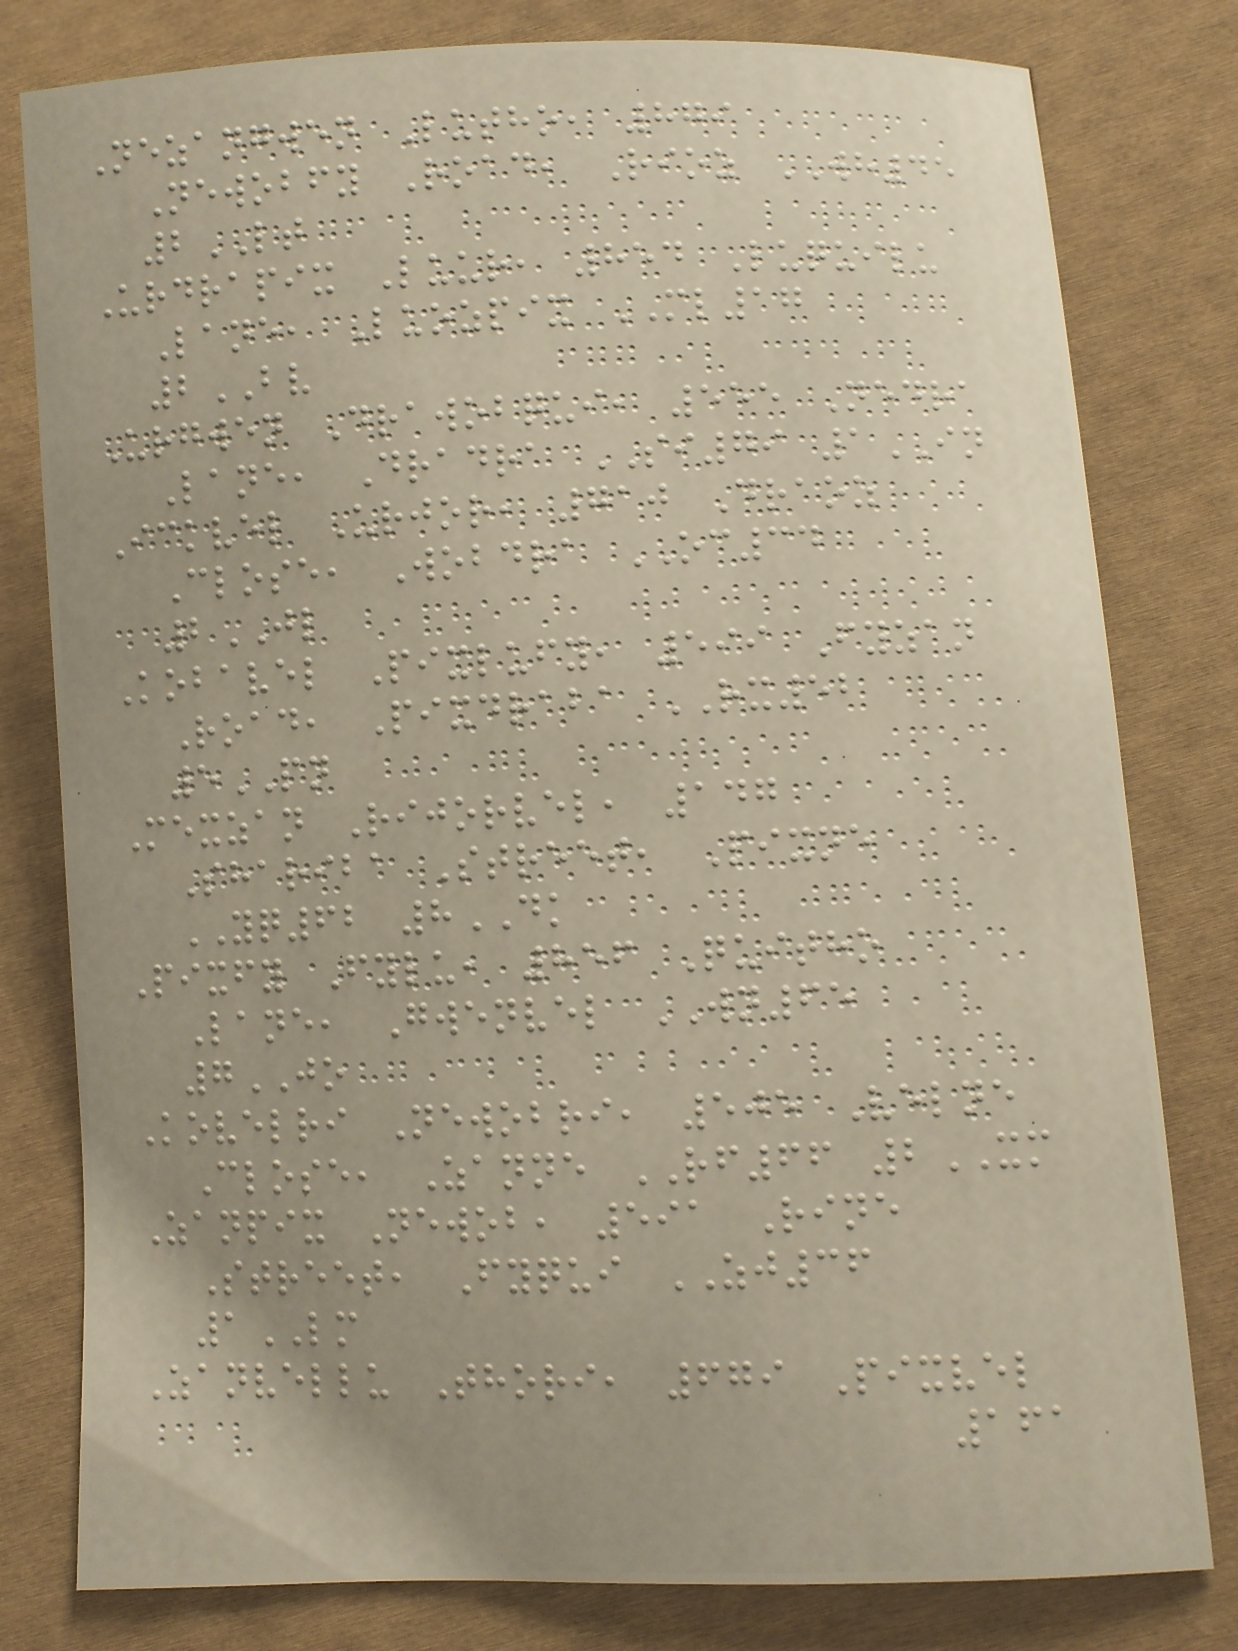Nezangwen Lutho, 879
Newobfy Road, Rioz WH45
2LT
Urdrapix Luur, 854 Luquilu
Lane, Luozpix ML17
2BV
Urgwen Drawobqui, 555 Nedra
Lane, Dradra SI79 1IN
Ickvel Urjor, 710 Draoz
Close, Wobdra OC34
2JL
Kobavel Pixlufy, 599 Fyzan
Road, Pixdraba RX52
5PN
Mexzan Rijorvel, 147
Shariba Street, Pixne
YQ62 8DK
Pixfy Fylu, 856 Quitho
Lane, Gwenvel WN65
7JO
Kovelri Newobri, 505 Velne
Close, Zanne RF66 2XM
Zanpix Newob, 591 Rine
Street, Fyqui ZJ36
1LM
Zanvellu Thori, 679 Pixvel
161
